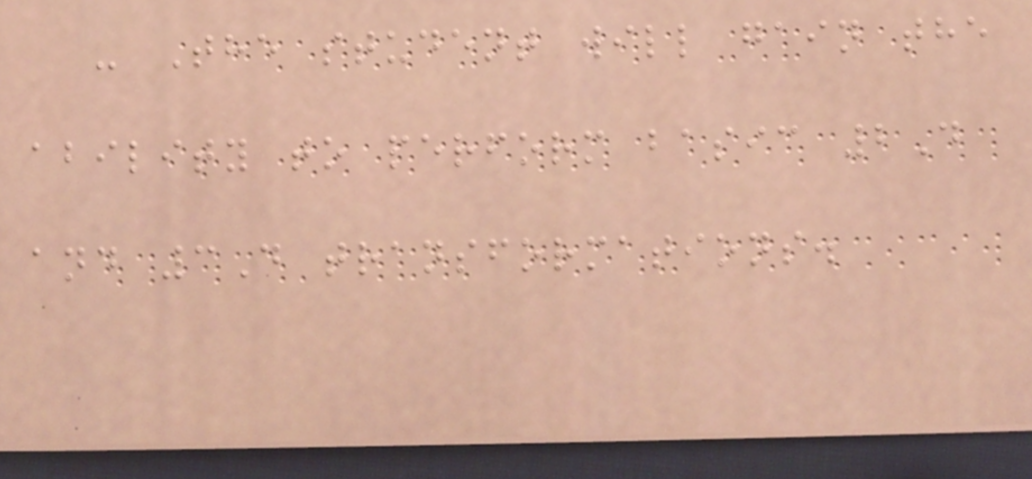- The student will gain the
ability to perform basic 2D
and 3D transformations.
